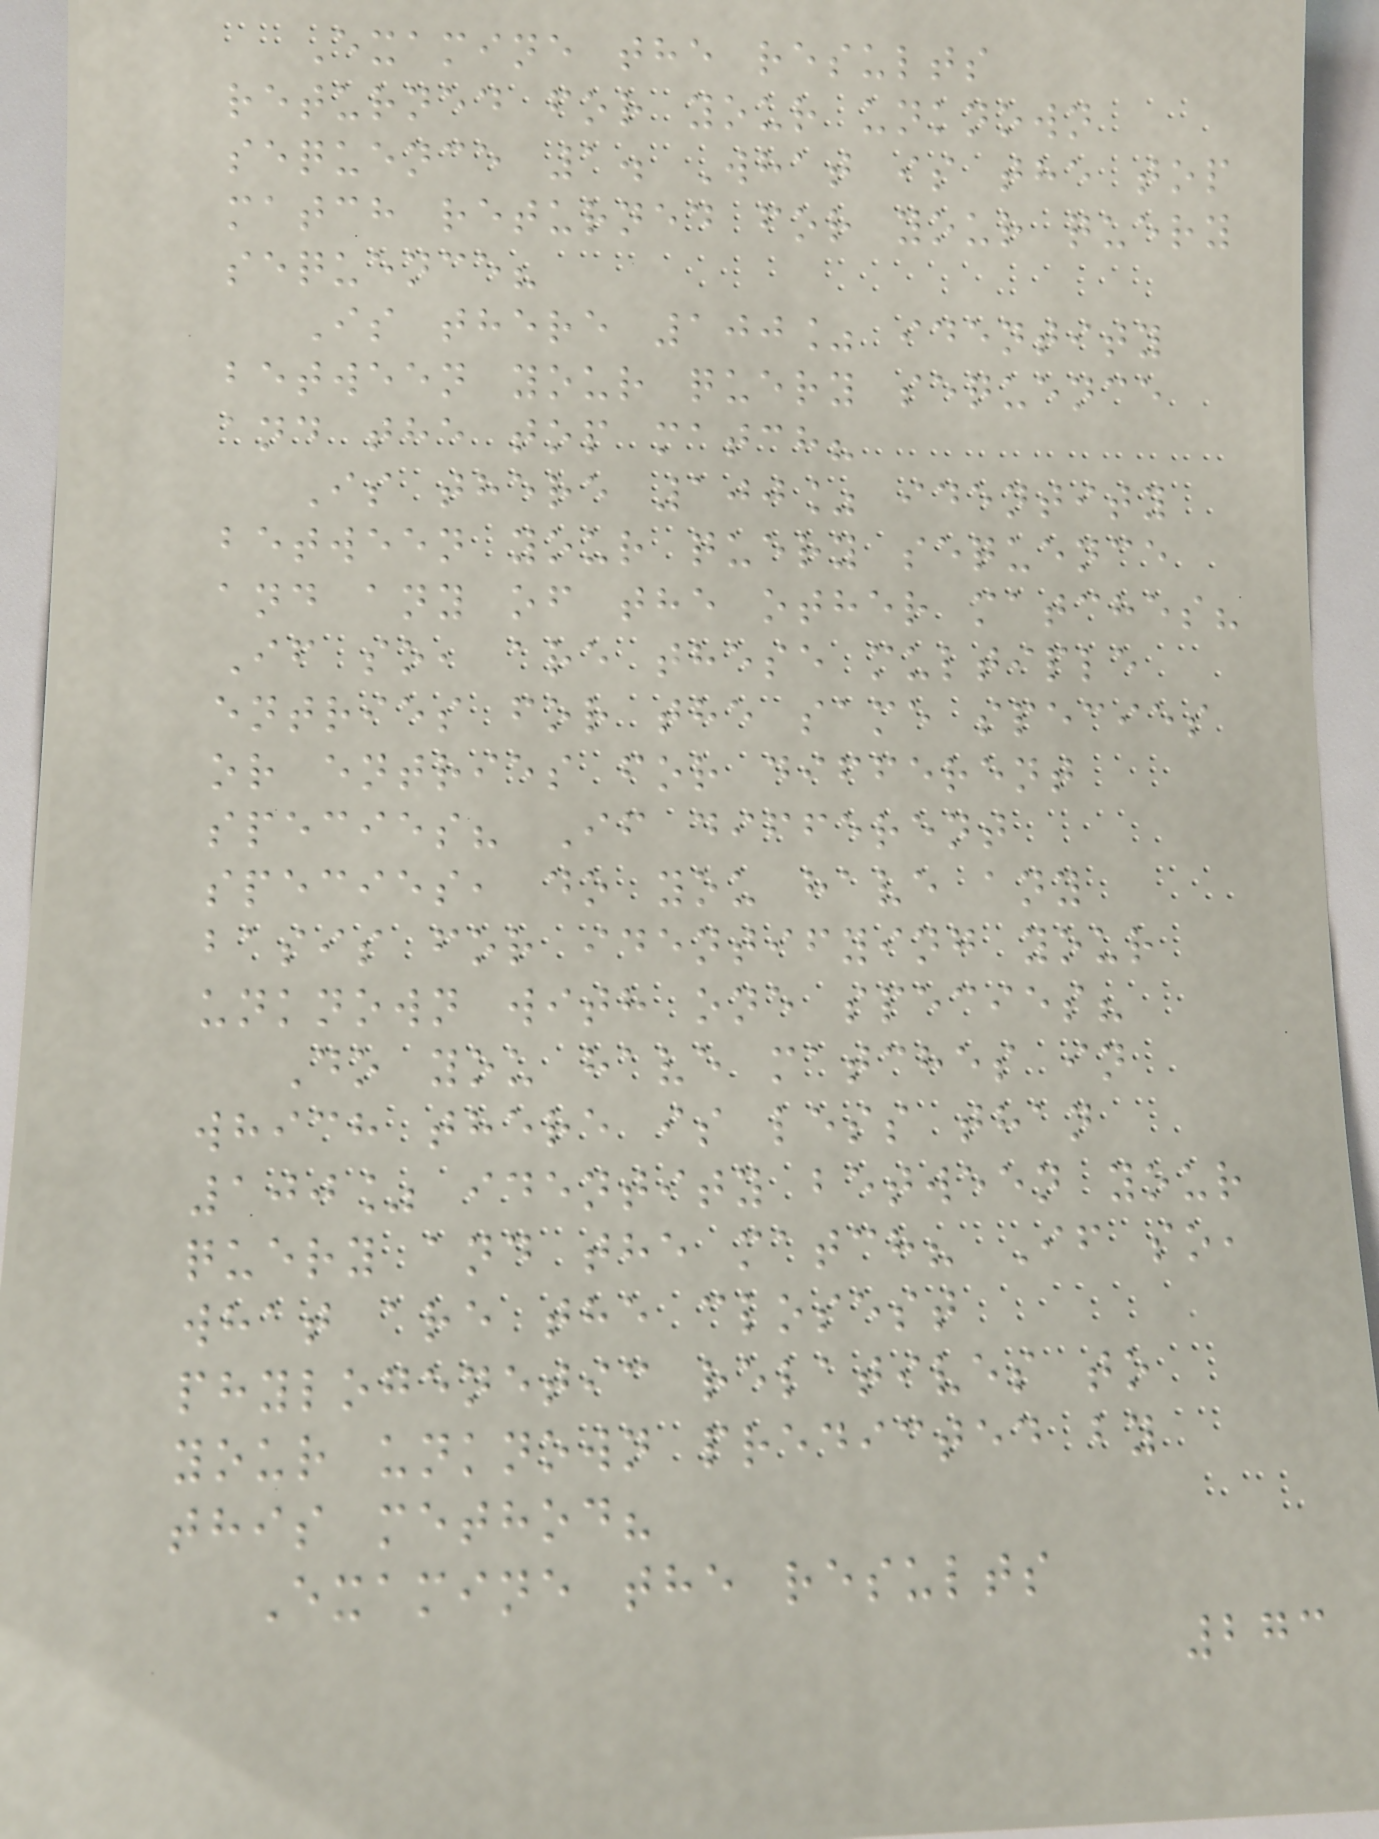Examine the results
returned for your unknown
sequence 1. What is the top
match returned for your query
sequence?
Is there 100% identity
between your query sequence
and the top match?
Is there 100% identity
between your query sequence
and any of the other matches?
If so, are these multiple
entries for the same species
or entries for different
species? If different
species, do you have any
basis for identifying your
unknown with one species?
Do you have matches in
which there is less than
100% identity between your
query and the match? If so,
what are the closest
phylogenetic relatives to
your unknown predicted by
this method?
Examine the results
273
